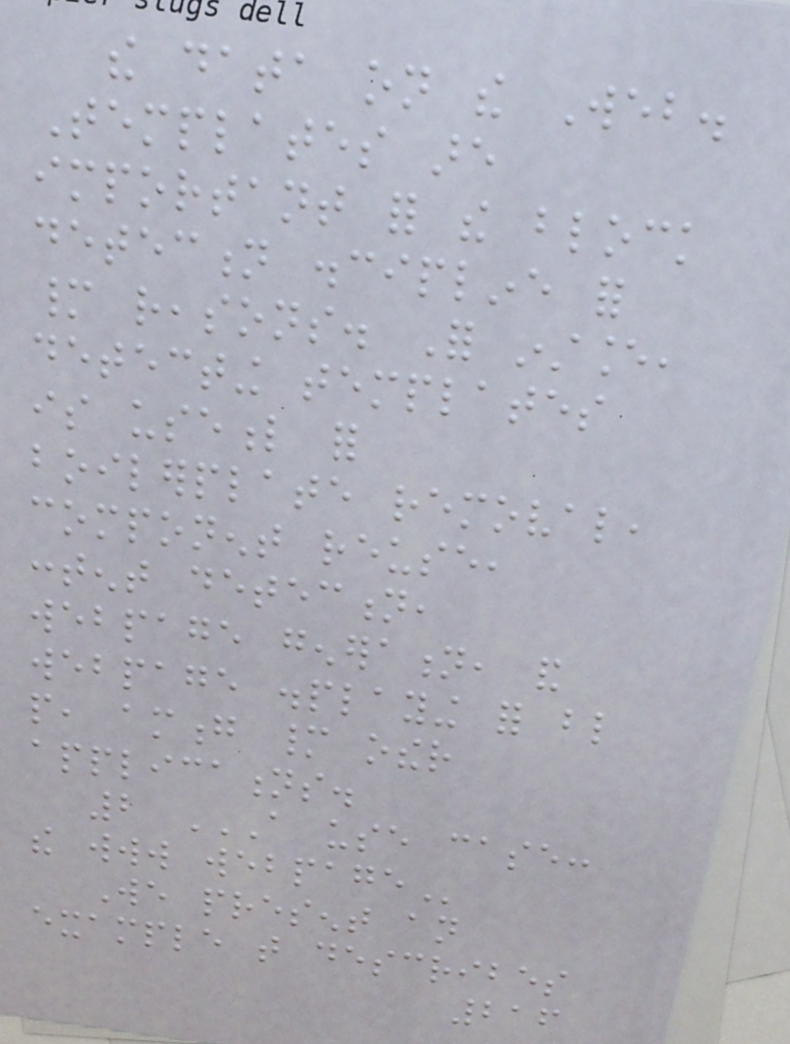the data on the Web.
Templates are
important for the block
detection discipline for
many reasons. For instance,
detecting templates
is useful for
boilerplate removal,
component reuse,
content detection,
webpage generation, and
webpage displaying for blind
people, among many other
applications.
2 A USE CASE:
THE WWW WEBPAGE
We present an
example that describes
216
